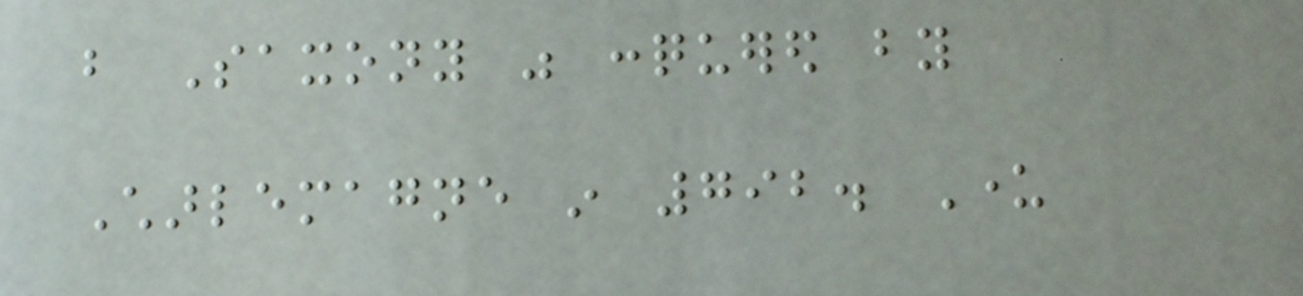but Saxony was conquered by
Charlemagne in 792. Under
